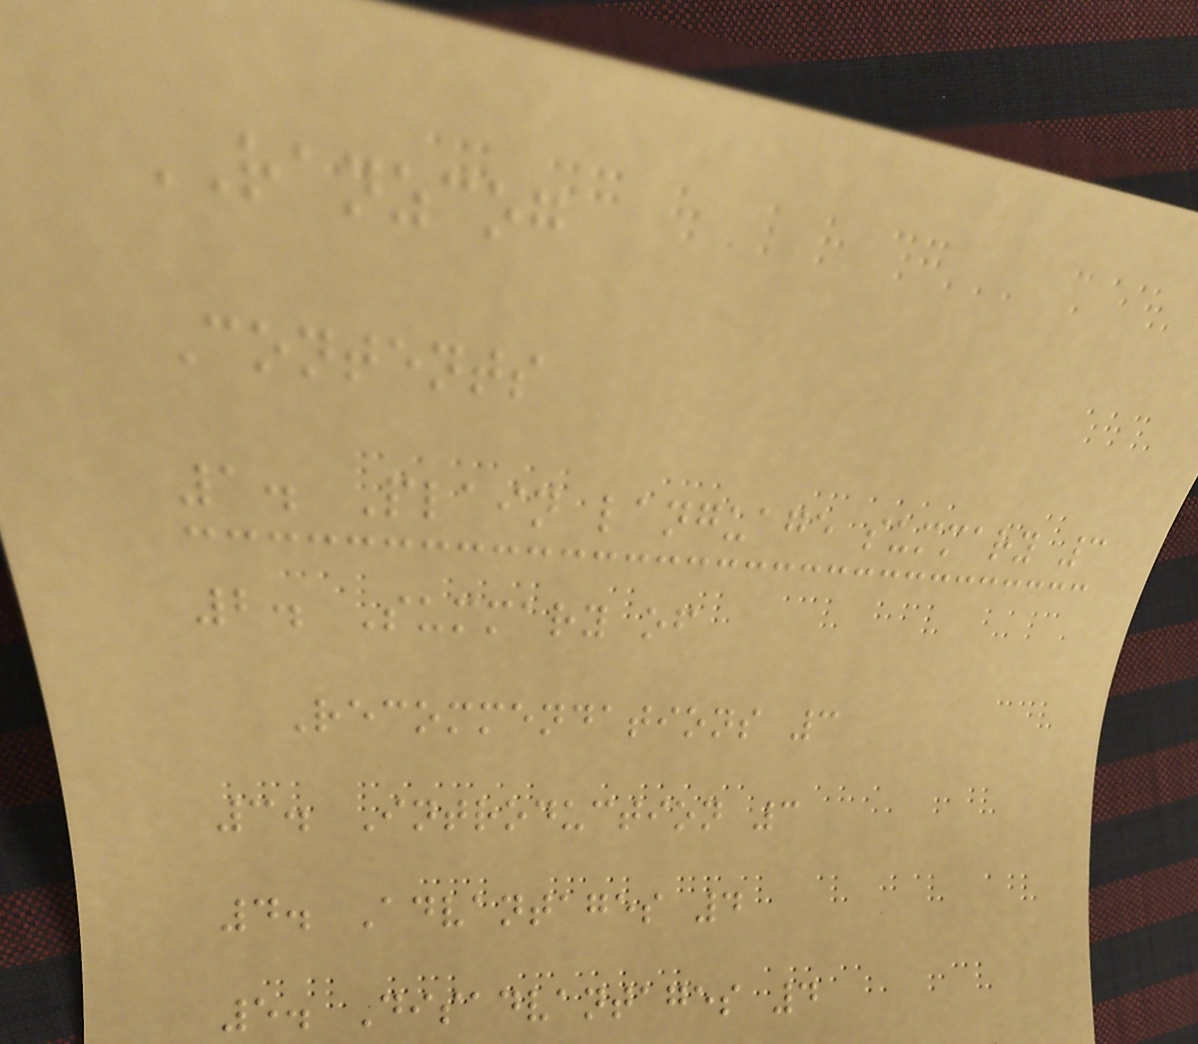RANZCOG
Contents
1. Plain language summary 3
2. Summary of
Recommendations 3
3. Introduction 3
4. Advantages 4
5. Disadvantages 4
